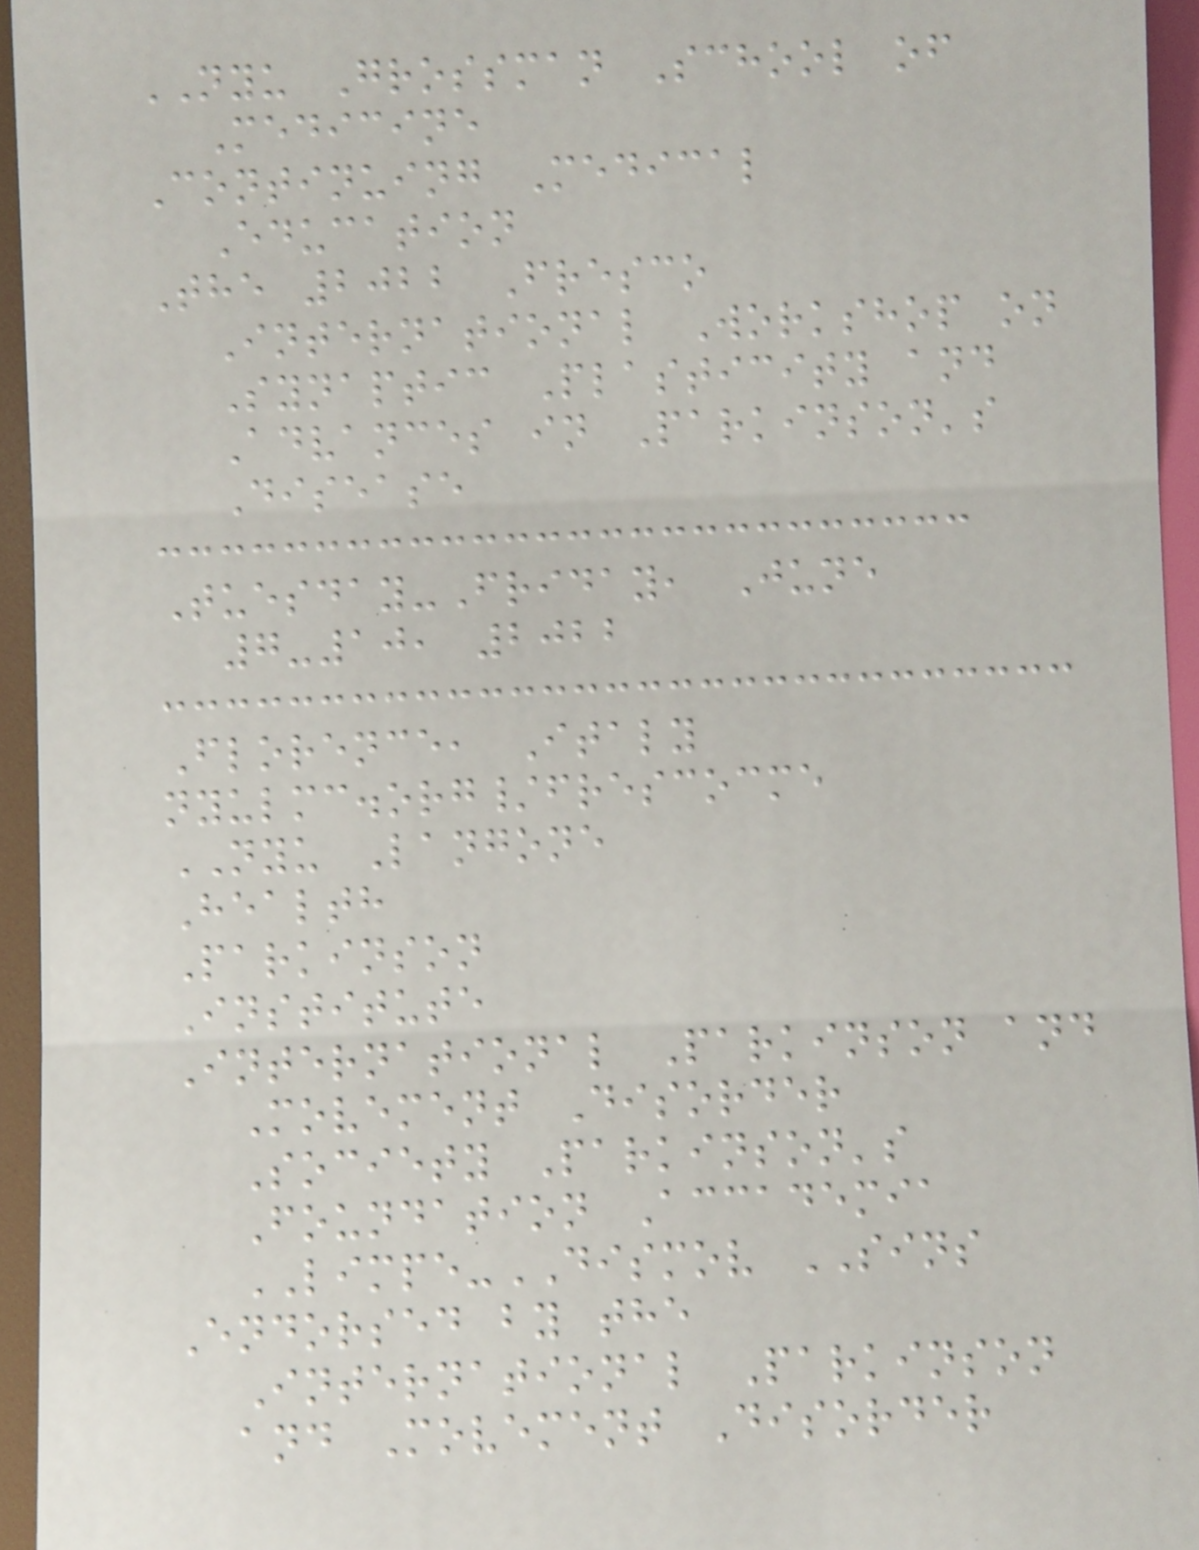NYU Grossman School of
Medicine
Continuing Medical
Education
The 2022 Fresco
International Workshop on
Synaptic Plasticity and
Advances in Parkinson's
Disease
Tuesday-Friday, June
7-10, 2022
Florence, Italy
nyulmc.org/frescocme
NYU Langone
Health
Parkinson
Institute
International Parkinson and
Movement Disorder
Society Parkinson's
Foundation Accademia
LIMPE-DISMOV SINS
Endorsed by the
International Parkinson
and Movement Disorder
